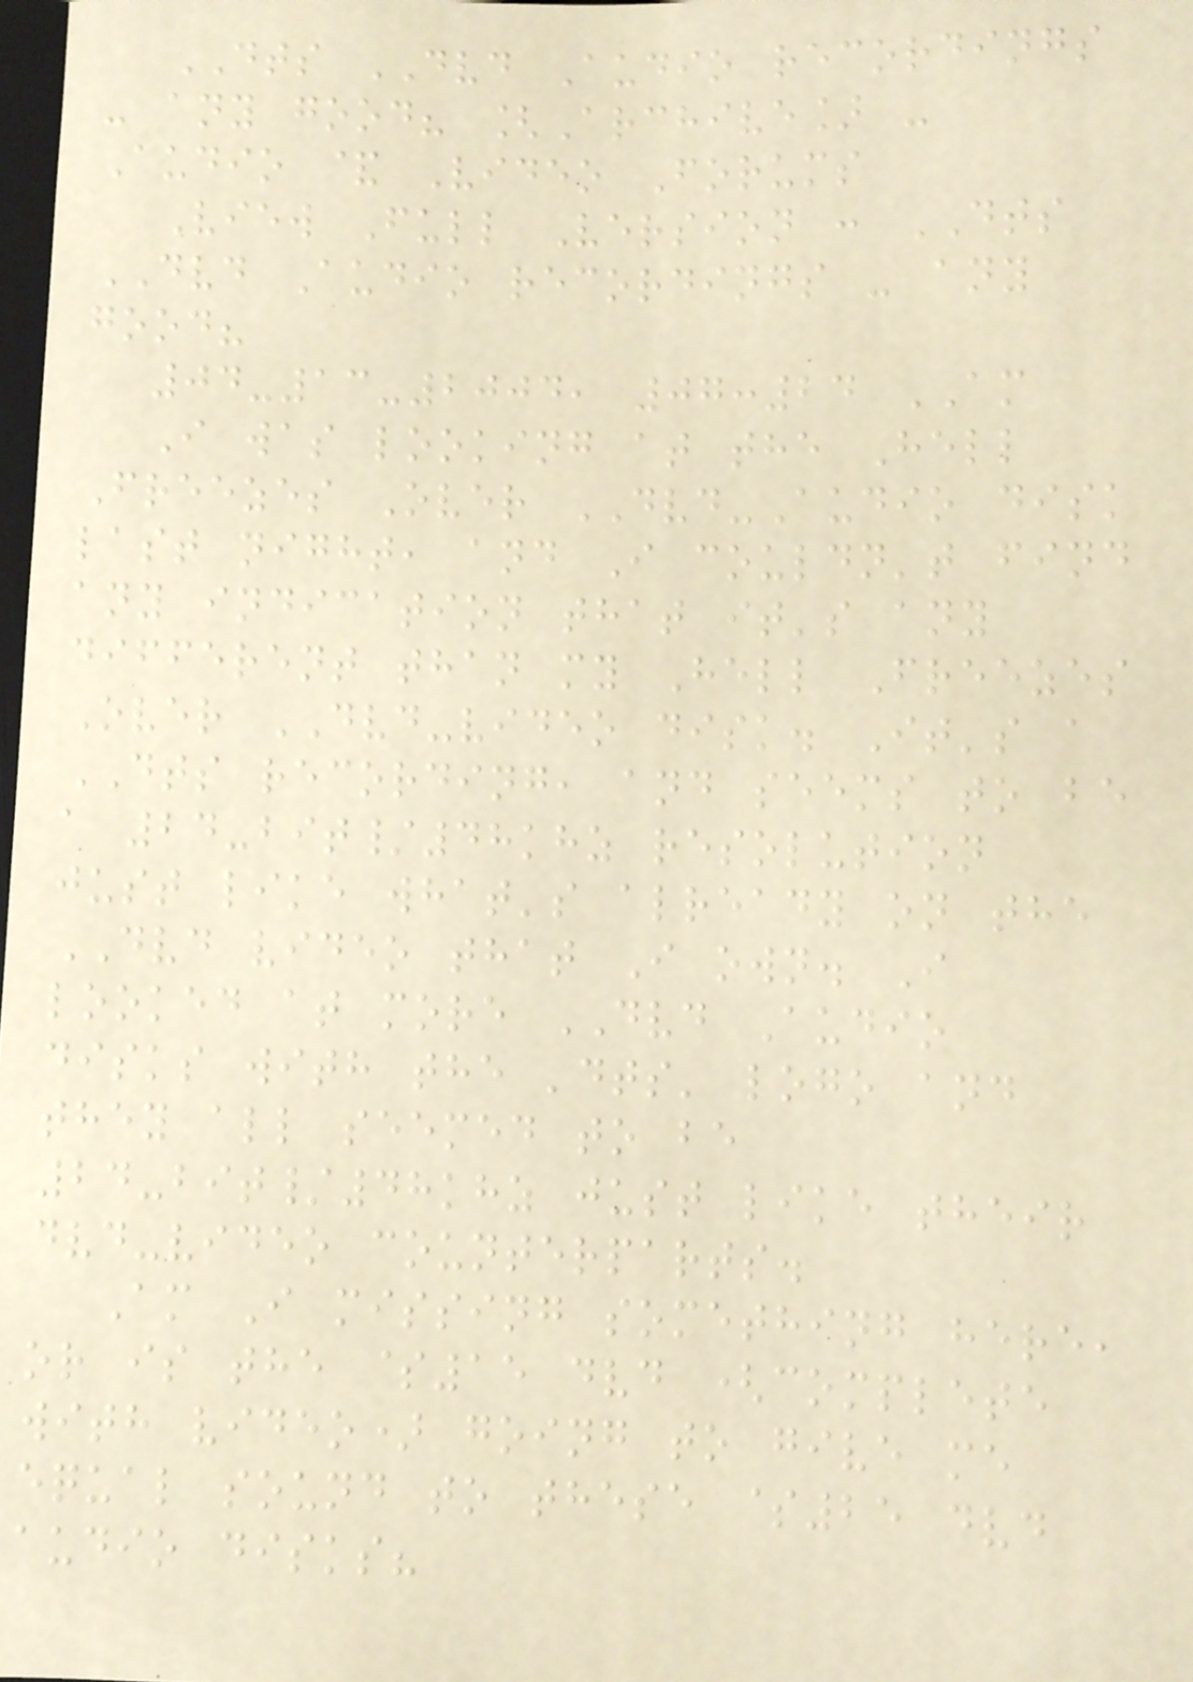DTS DVD Audio recordings
- any good? [Archive] -
Audio & Video Forums
View Full Version : DTS
DVD Audio recordings - any
good?
04-13-2004, 07:24 AM
I was looking at the Hell
Freezes Over DVD-Audio disk
last night, and I couldn't find
any indication that it's any
different than my Hell Freezes
Over DVD-video disk. It's a
DTS recording, and seems to be
a 24-bit/48khz resolution
just like what's already on the
DVD video that I own. I
looked at more DVD Audio
disks with the 'dts' logo and
they all seemed to be
24-bit/48khz just like their
dvd-video counterparts.
Am I missing something here,
or is the $15 dvd (complete
with video) going to give me
equal sound to these $25 dvd
audio disks?
